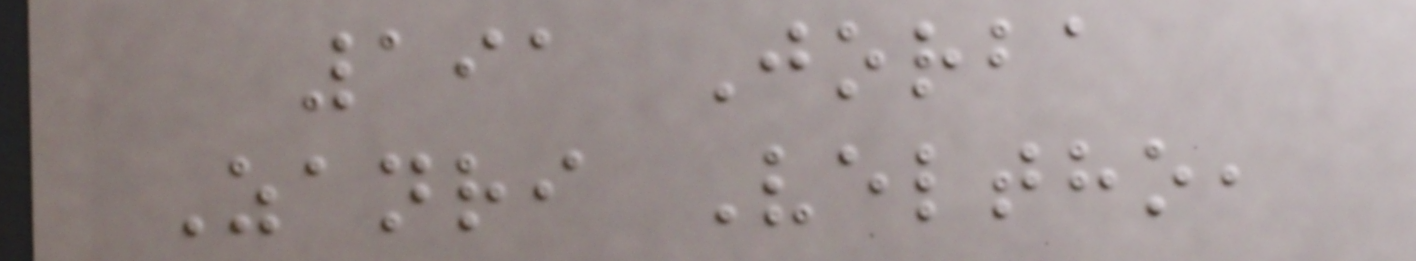191 Jorba
Zanri Veltho,
